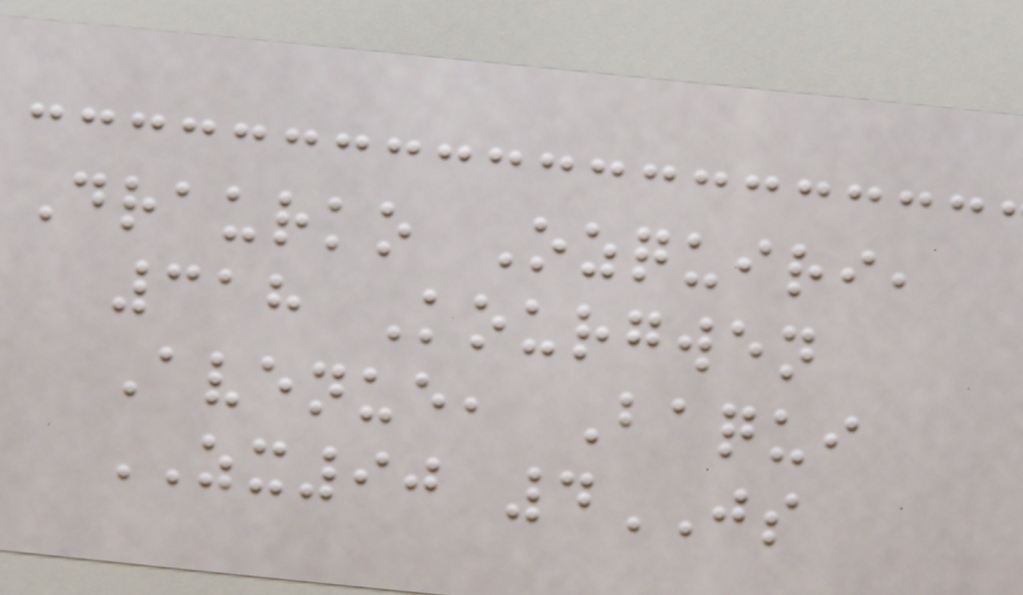Draurko Ozquiri,
318 Kourgwen
Avenue, Baqui
ZX90 4JS
